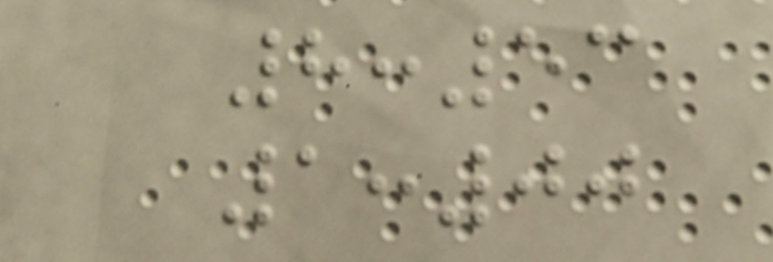8:53
1:00
